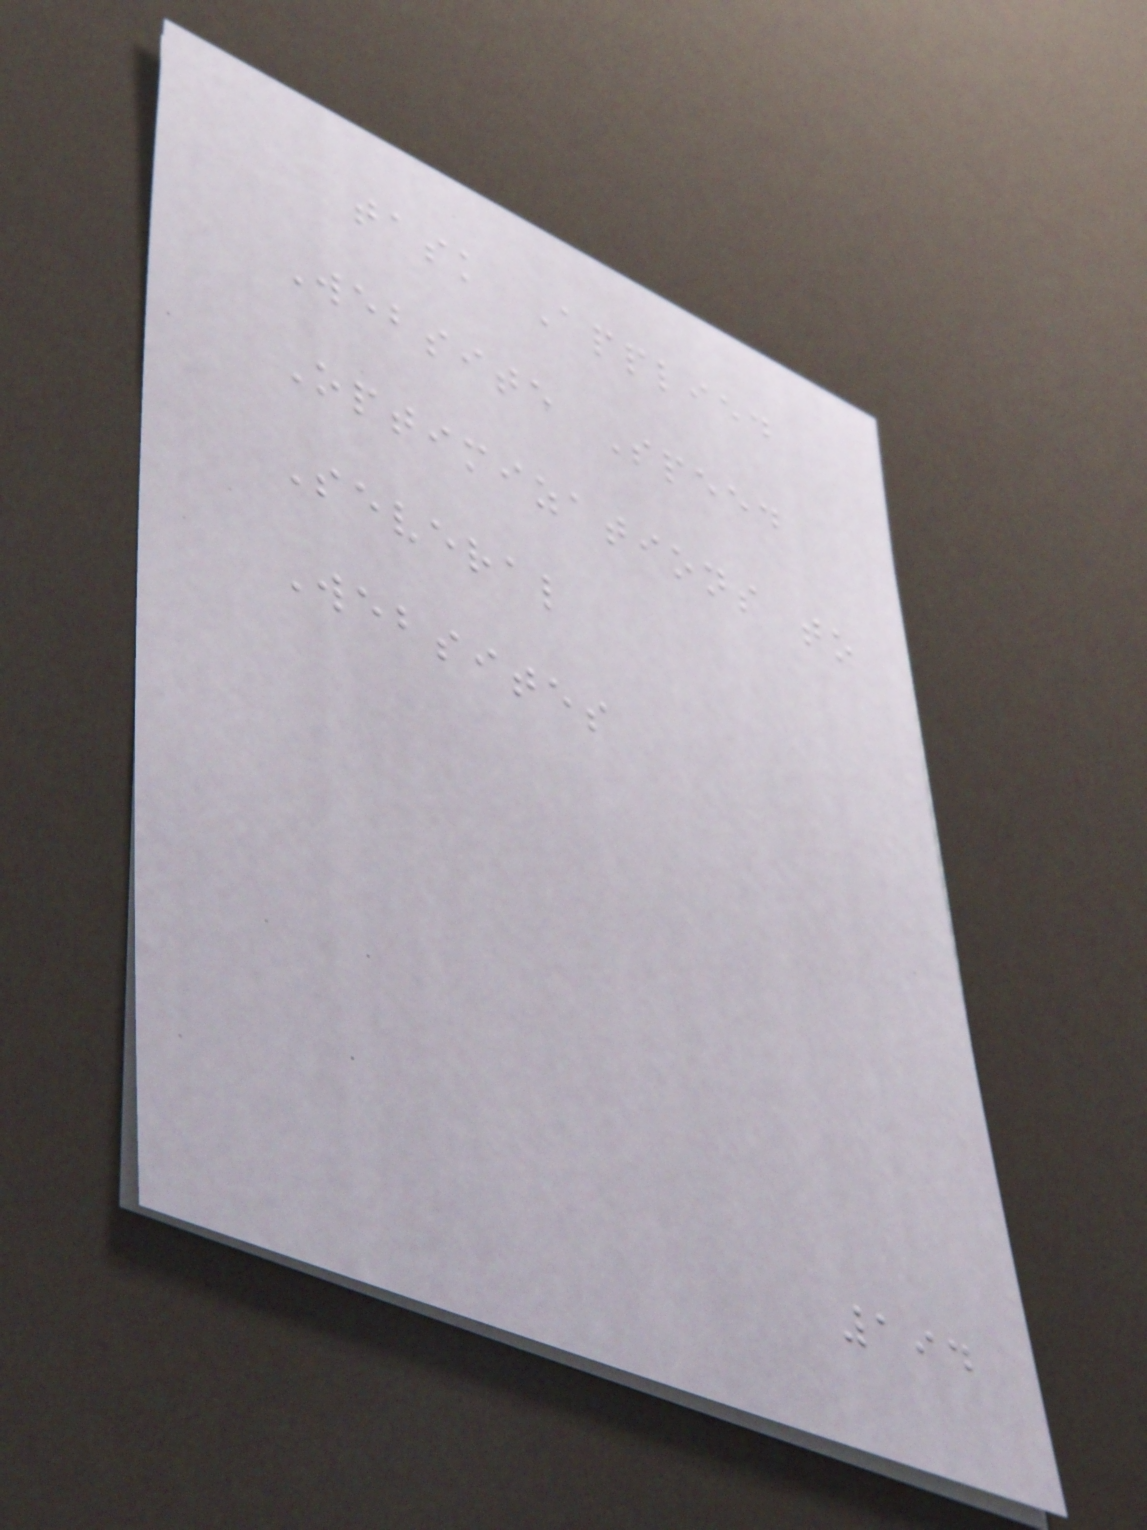task Applied
Website Speed
Optimizations to
Several
Websites
194
